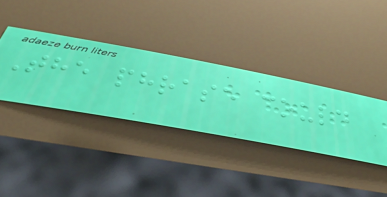The phrase could
